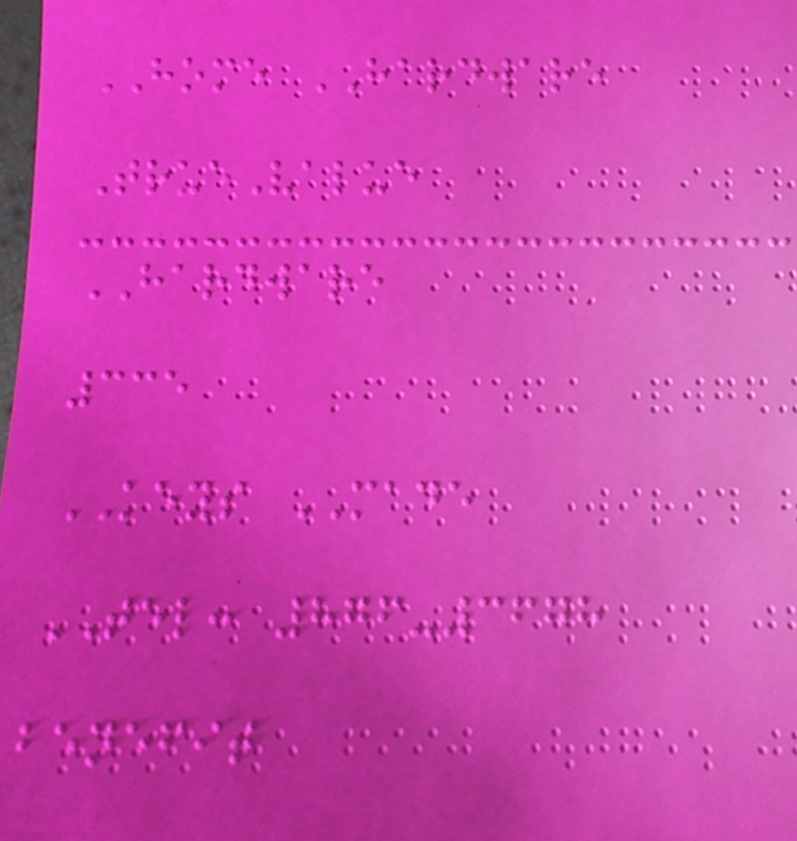HOME HARDWARE
TrueValue
HARDWARE
335
KEYS MADE
TEL: 876-3678
benefit
